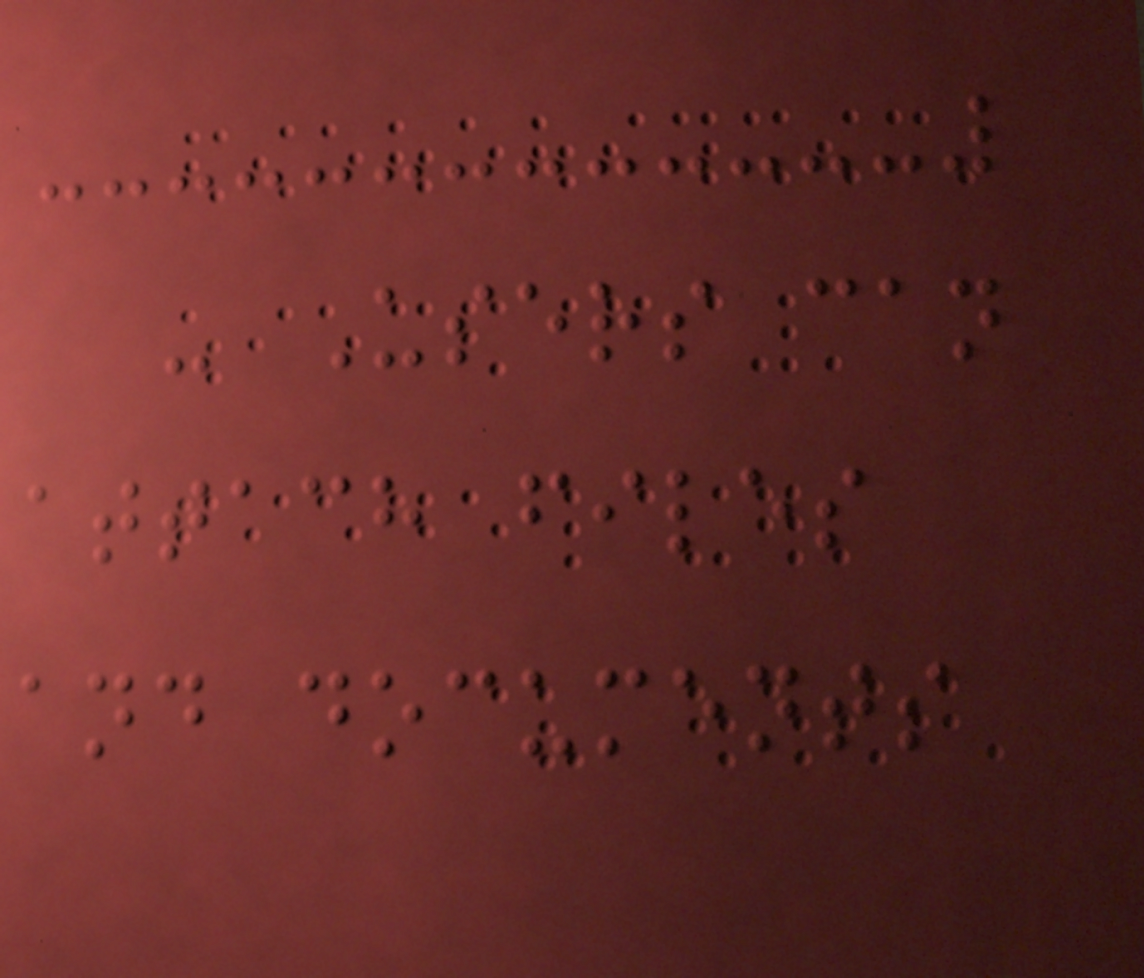- Users can
attach files
and documents
